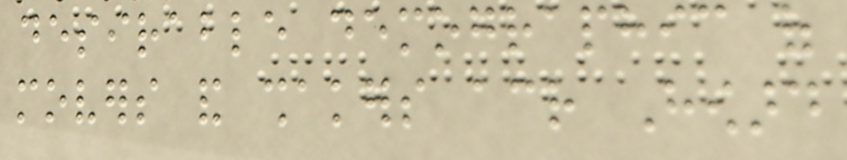desirable demographic of
movers and shakers across Howard
